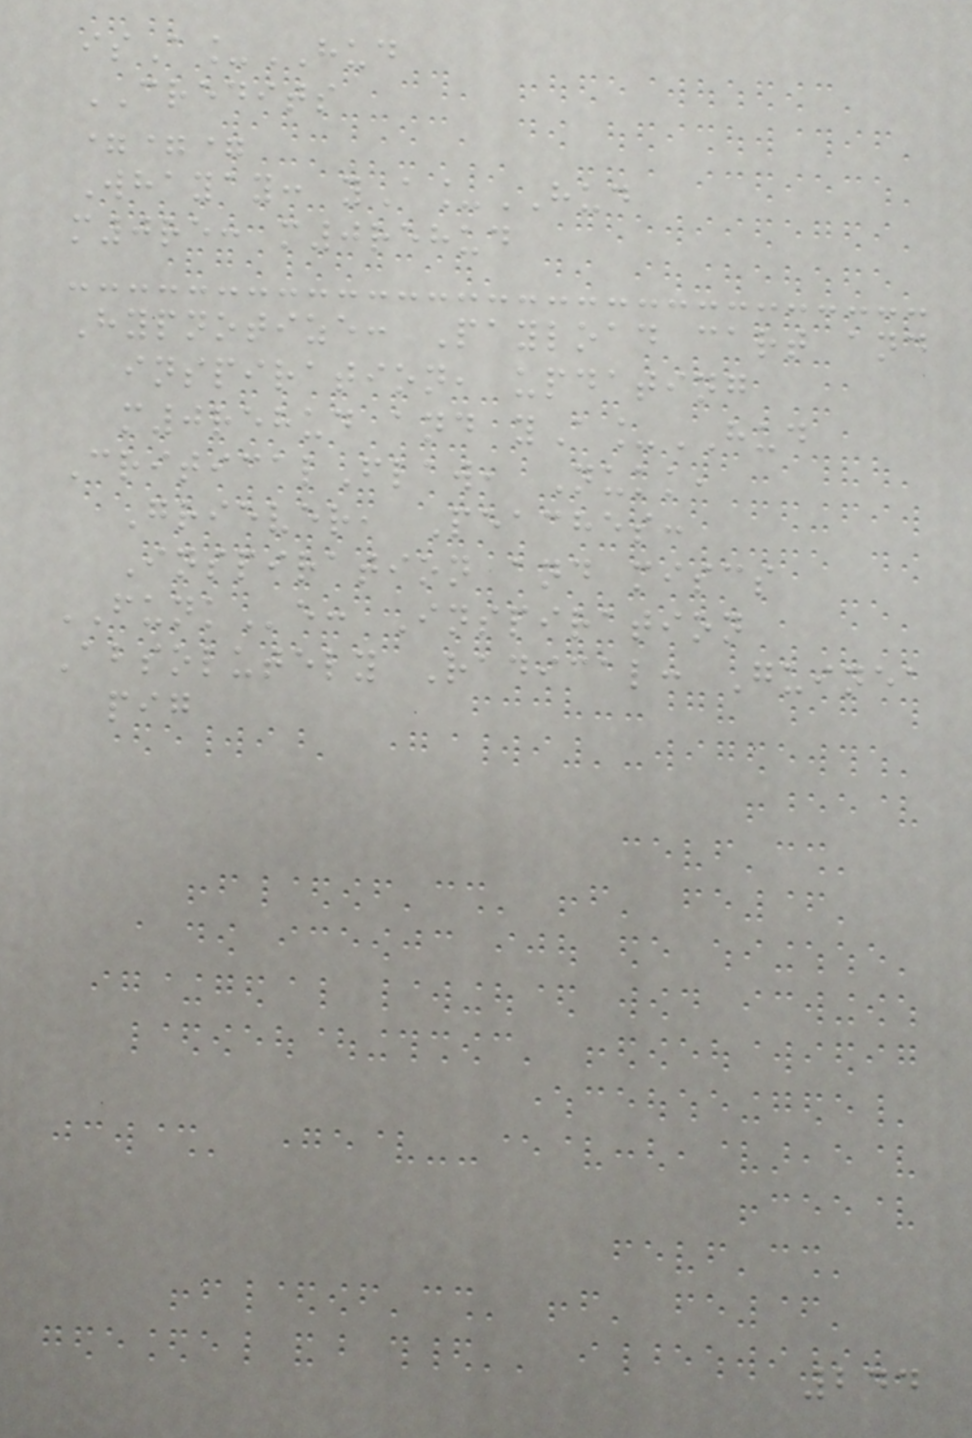isA_HUD
CREDITS
===
Whayay: yA_HUD
m0re: m0rehud
Hypnotize: Payload cart and
inspiration, updating
m0rehud and yA_HUD
CriticalFlaw, Nukk,
Griever, Peaches:
Inspiration and miscs
FUNKe: Inspiration
Absolutely Radical: Guinea
pig
244
